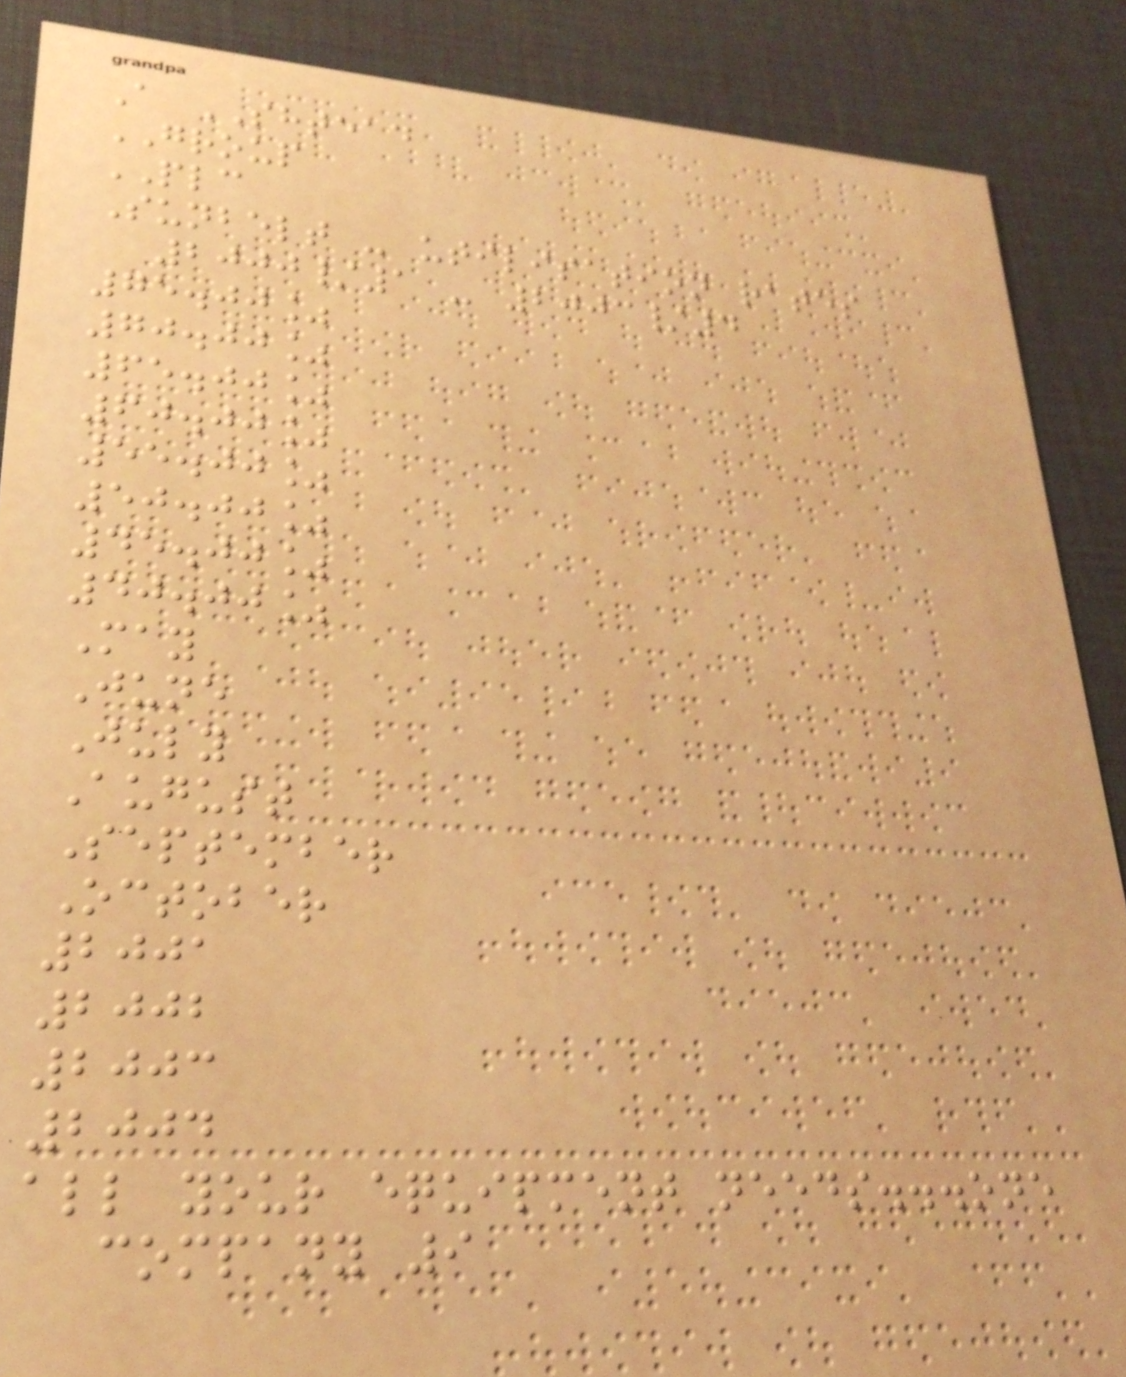A SHTEAD
GROUP
PLC
Sunbelt - utilisation rates
2000/1 - 2003/4
75.00%
70.00%
65.00%
60.00%
55.00%
50.00%
45.00%
40.00%
May
June
July
August
September
October
2001
2002
2003
2004
all your equipment needs...one
company 9
